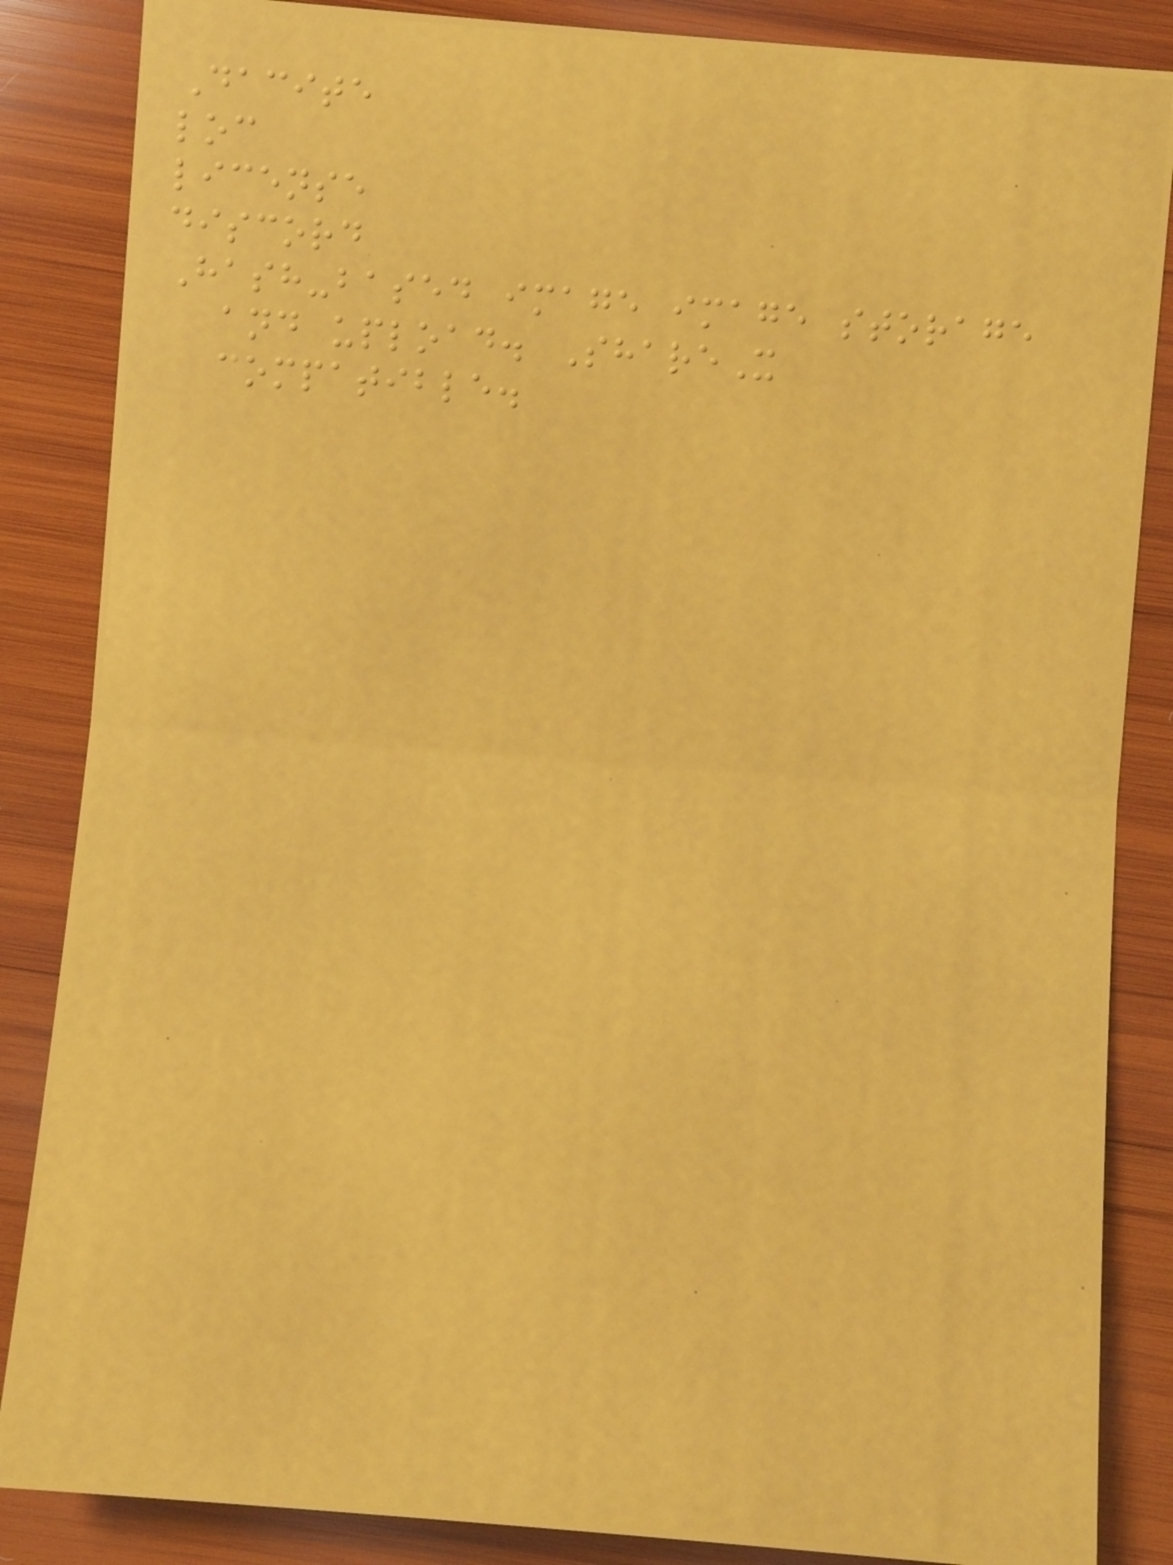Dacite
loc
license
discord
Hash-based image image storage
and upload. ShareX
compatible.
